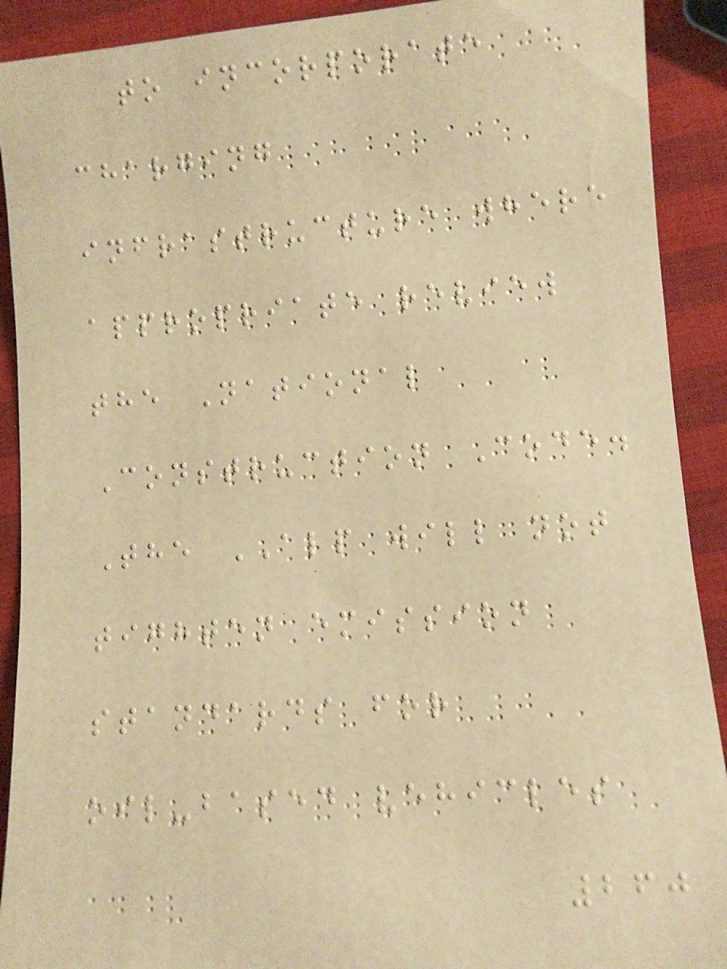to incorporate
charging
infrastructure where
appropriate review
the National
Construction Code.
The ALP will not
tighten emission
standards for
oil-based vehicles
260
